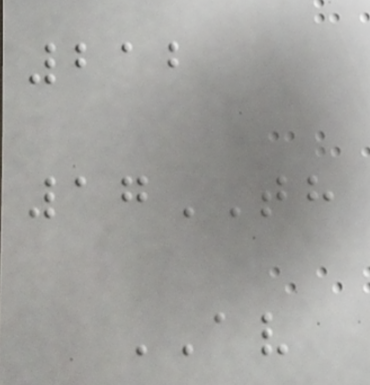212
17TH
AV
